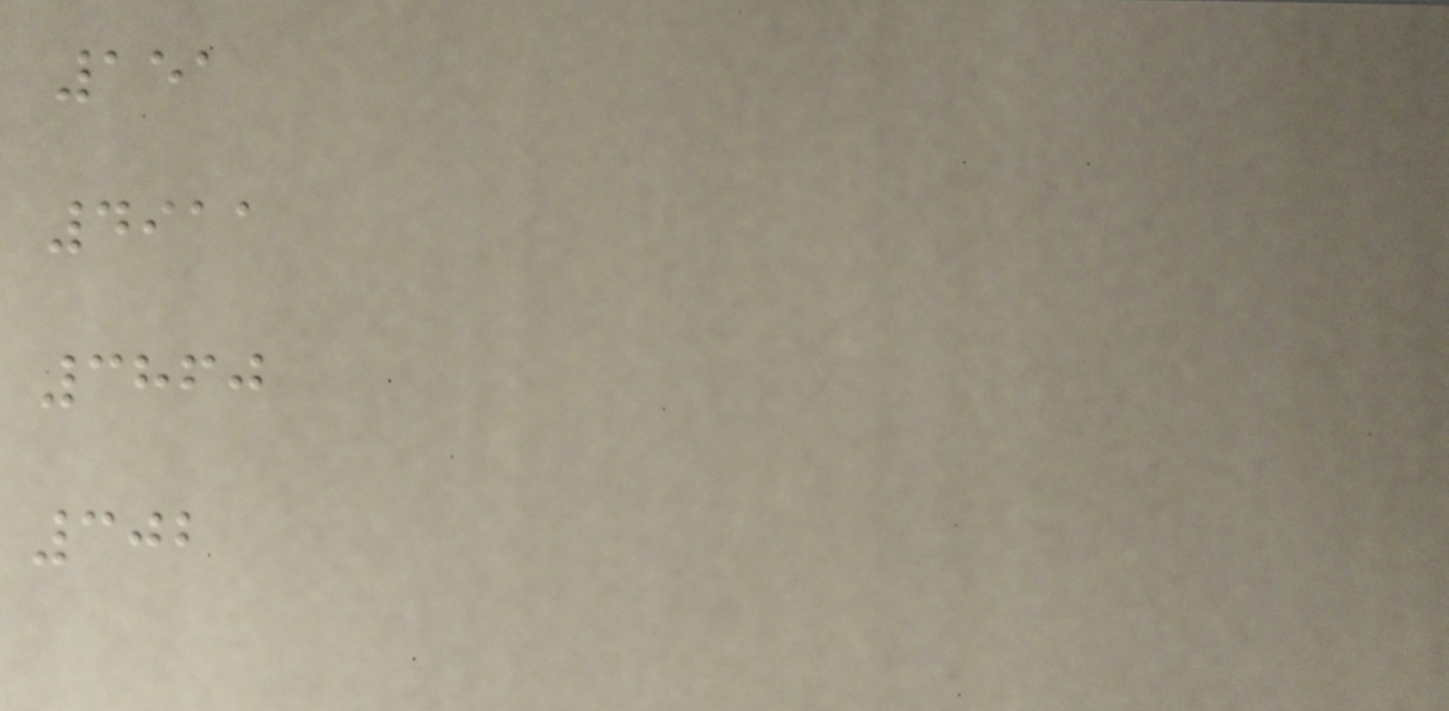151
4911
3860
302
